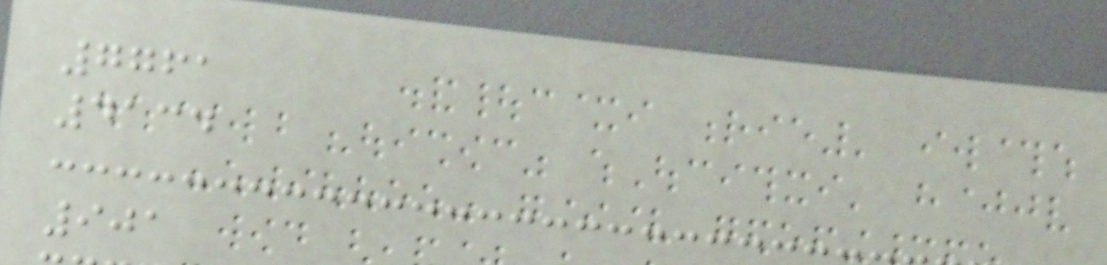7761
4134
901
